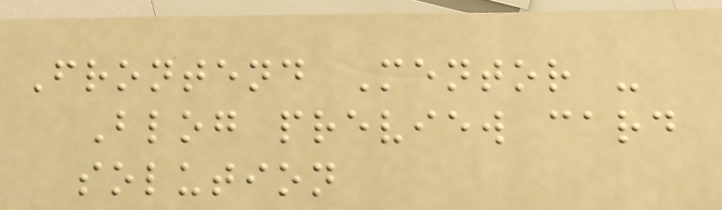Frontend Mentor -
Blog preview card
solution
